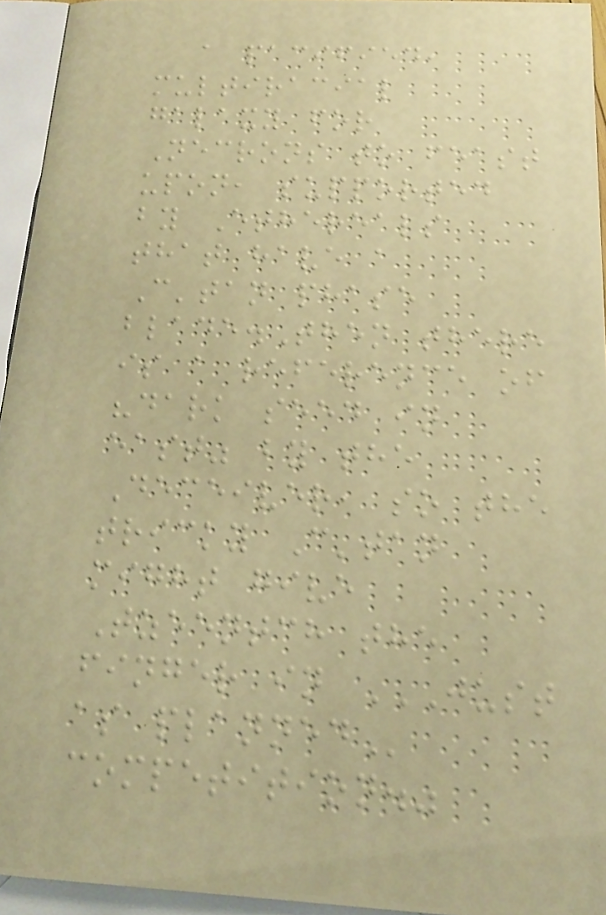a pacified,
multiracial
galaxy for
Necrons to feast
upon, supported
by Ethereals
that have a
C'tan phase
blade.Then there
is a reference of
"dark seed in
east" by the
Deceiver, so the
tricky C'tan
might give
Tzeentch the
finger in JUST
AS PLANNED
competition."
